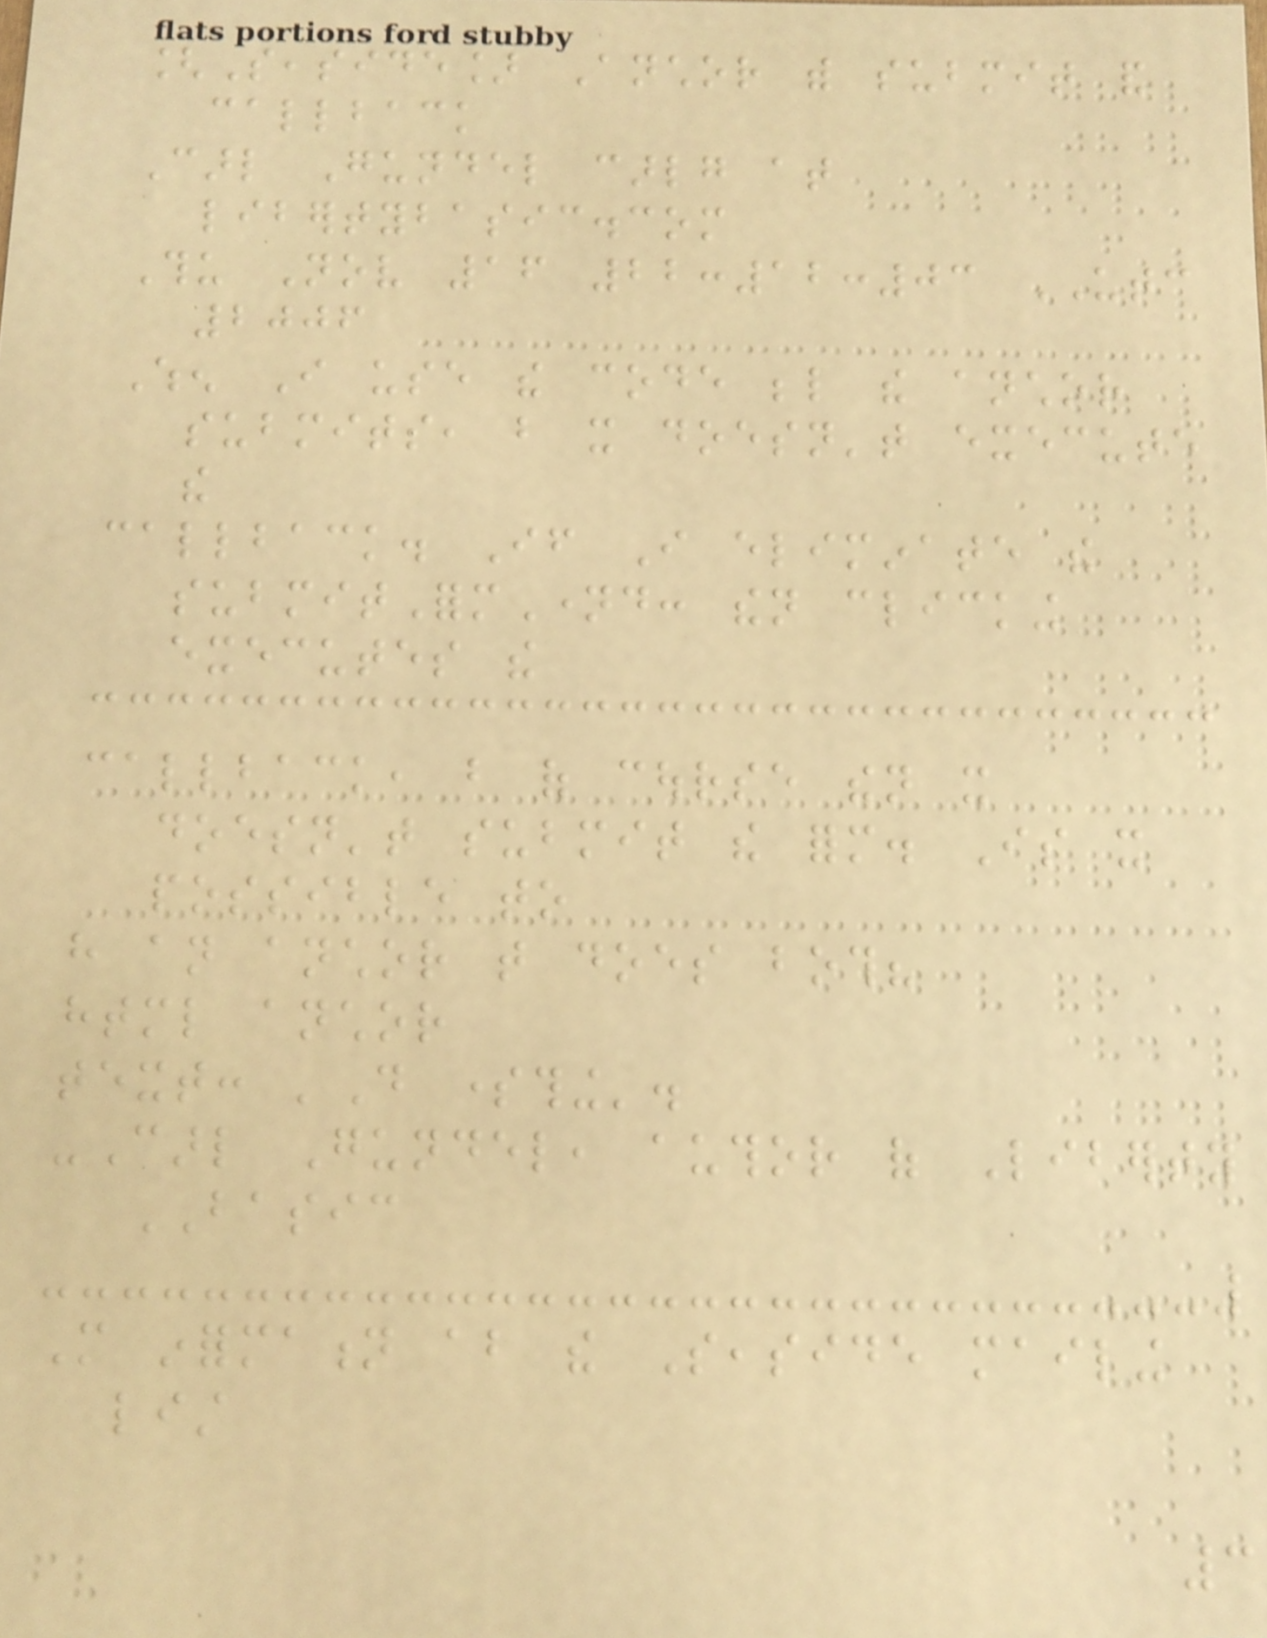[Seaside] Anchor with submit and
callback
Carl Gundel carlg at
libertybasic.com
Thu Nov 16 22:12:03 UTC
2006
When I use the code below the anchor
submits, but it doesn't execute
the
callback. If I eliminate the
submitFormNamed: then clicking
executes the
callback, but of course then it
doesn't submit the form. Is it
possible to
have an anchor that does both?
html anchor
text: 'Do something'.
-Carl Gundel, author of Liberty
BASIC
More information about the Seaside mailing
list
3
